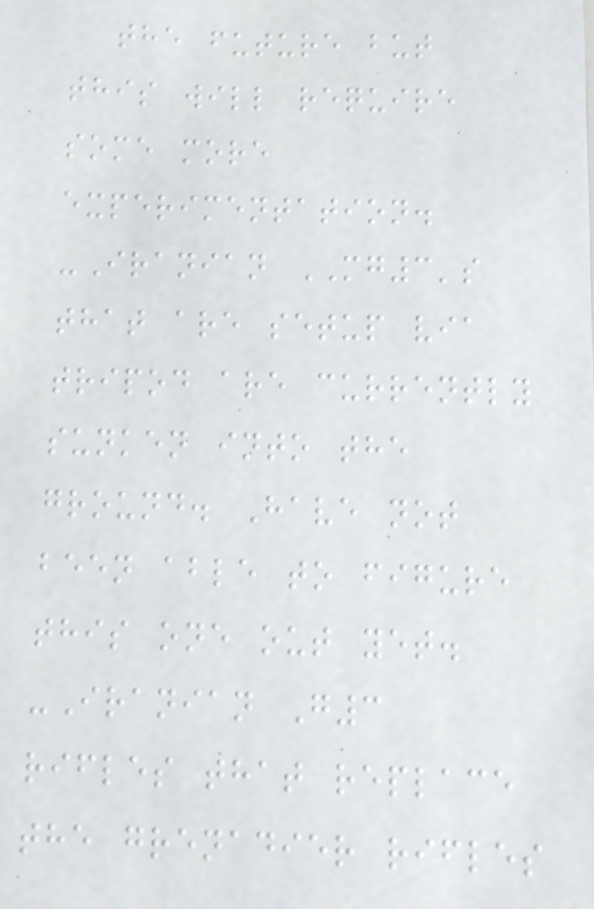the future but
this will require
some more
experimentation.
-Iranian MG3's
that are setup via
tripod are currently
sunken into the
ground. Have not
been able to figure
this one out yet.
-Iranian G3
rifles that replace
the grenadier rifles
